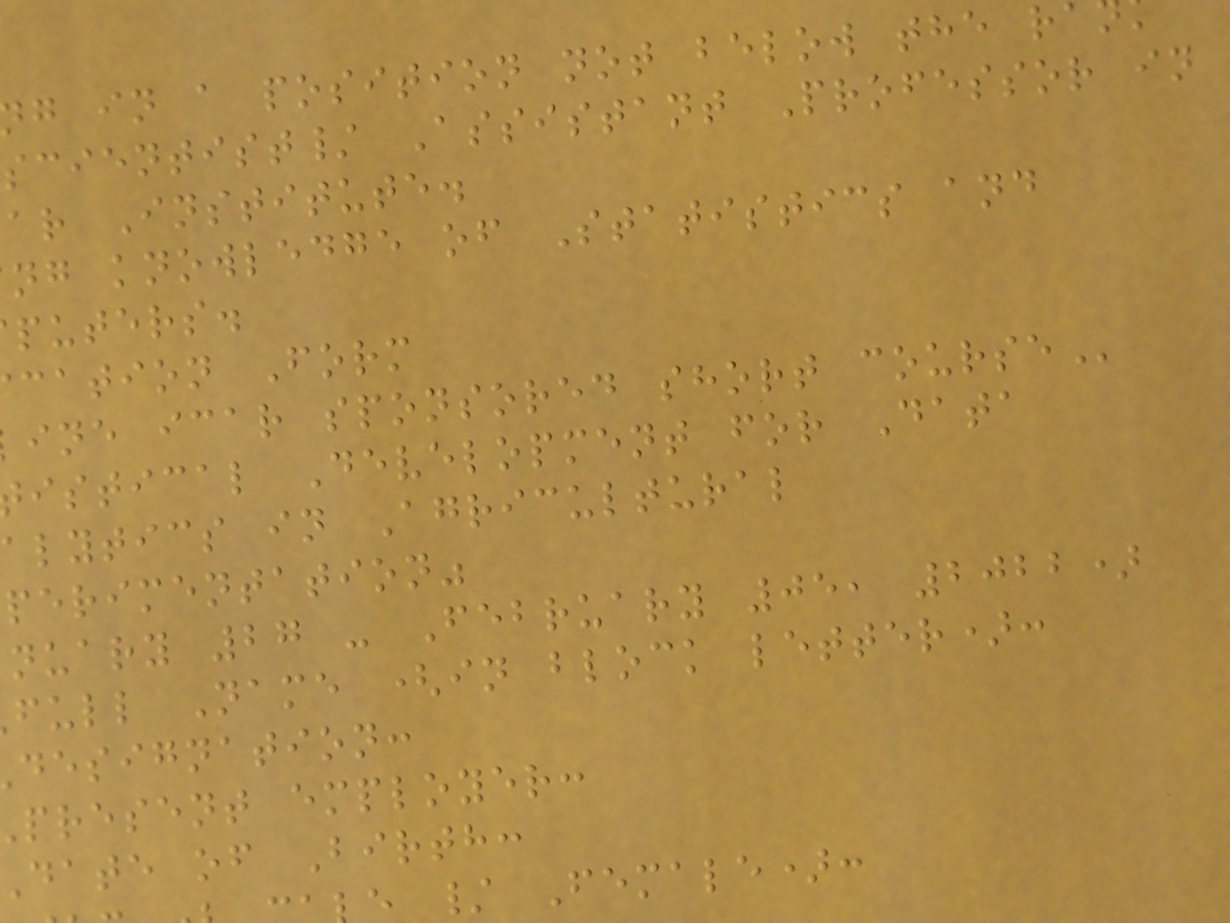g in a position not below the ra
scientist/ Assistant Professor in
ar Institute.
ng knowledge of Statistics and
puters.
cation Form
ine icar sponsored short
istical Development for Data
alytics in Agricultural
perimentation"
nuary 27 - February 05, 2022)
full Name (in block letter):
designation:
present employer:
date of Birth:
/ Female):
